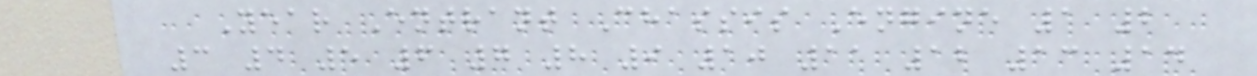Year Entrant Chassis Engine 1 2
3 4 5 6 7 8 9 10 11 12 13 14
